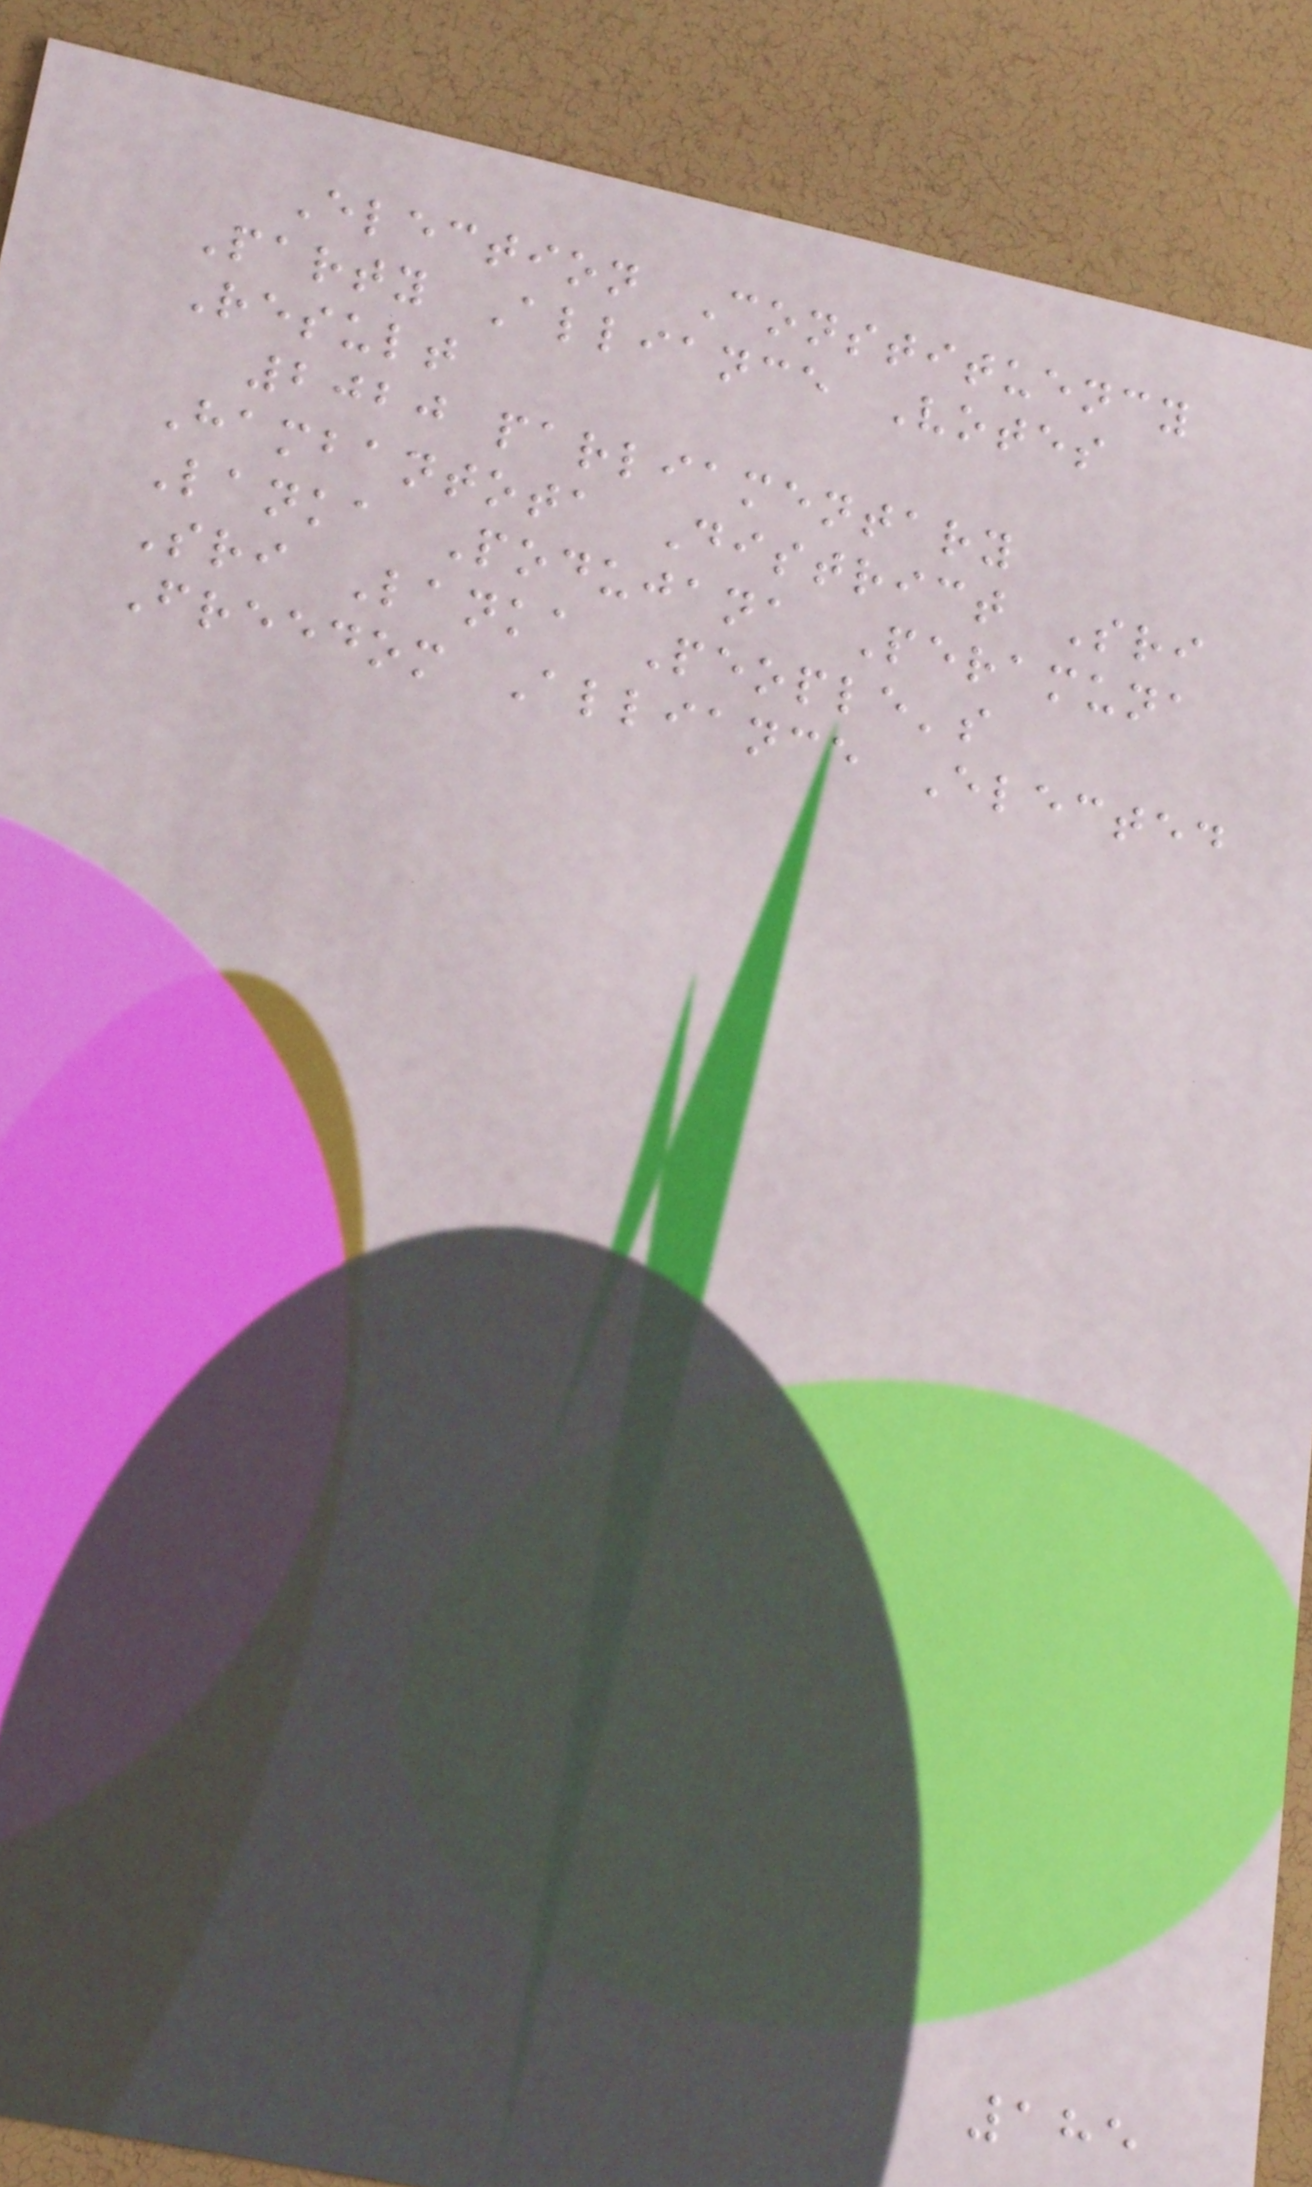Election Constituency
Party Alliance Votes
Result
2020 parliamentary
Hambantota District Sri
Lanka Podujana Peramuna
Sri Lanka People's
Freedom Alliance Elected
185
